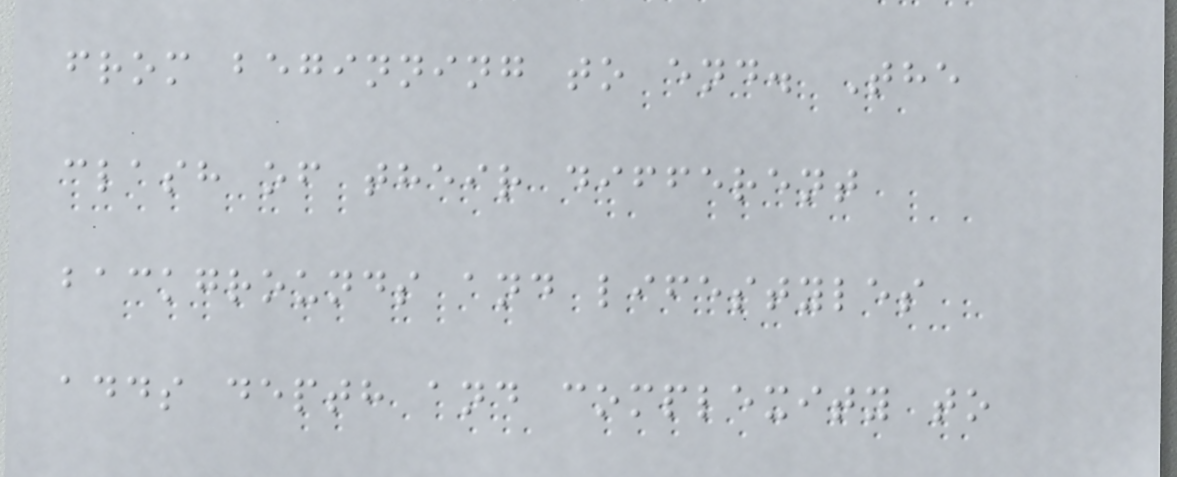from beginning to end. The
clash of their different
backgrounds and lifestyles
adds depth and complexity to
